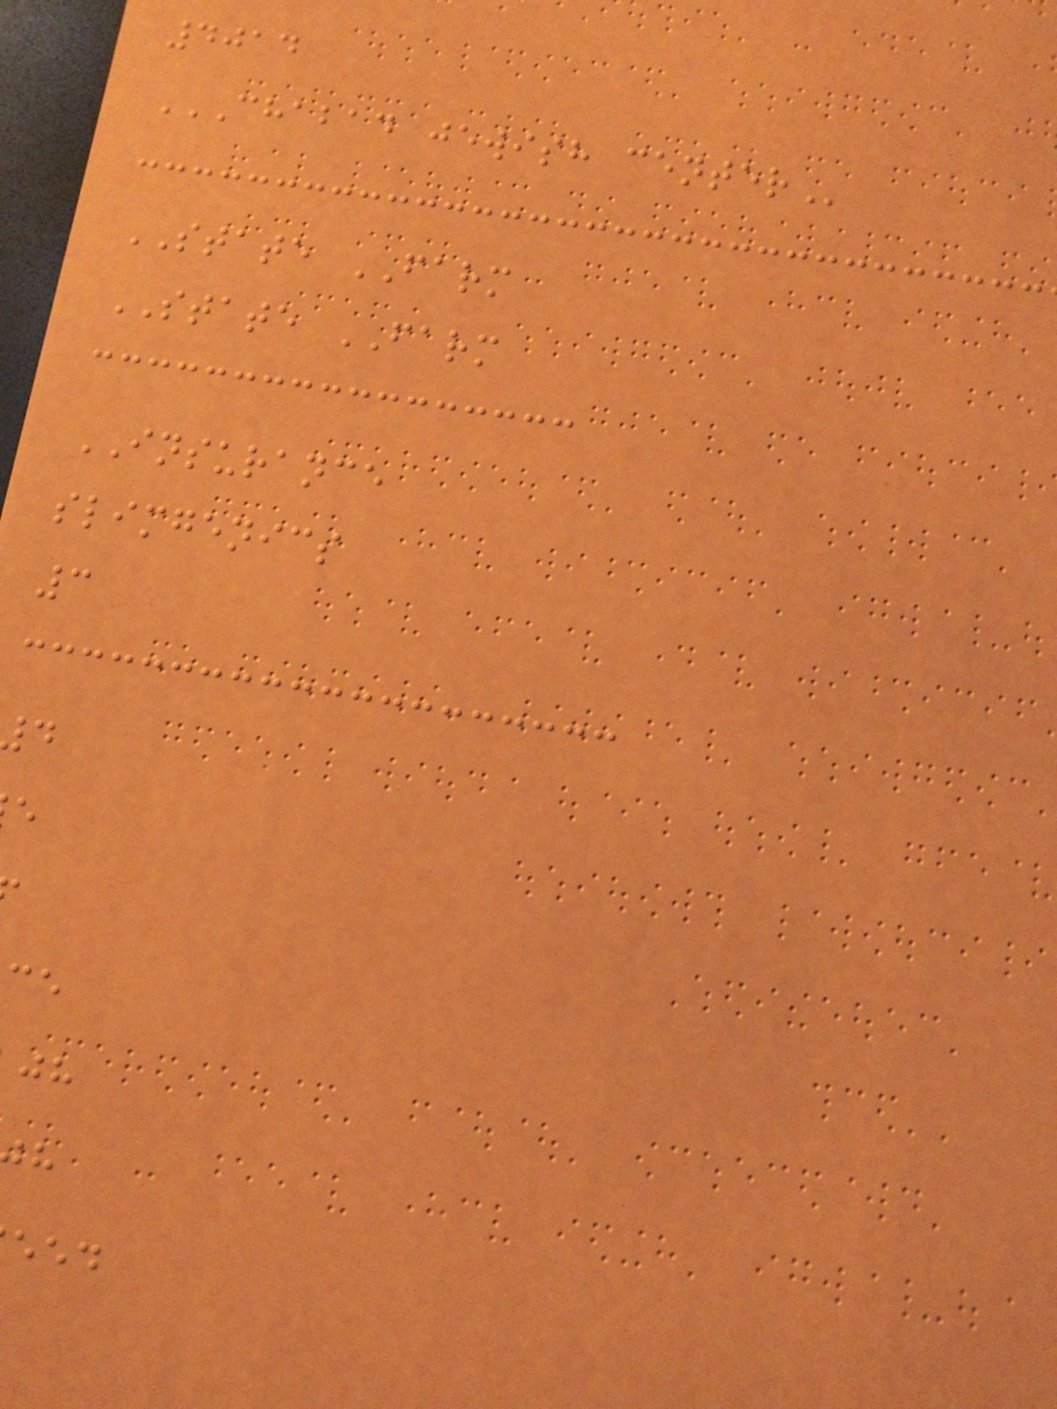4014
CHABAD JEWISH CENTER
STATE FARM
STATE FARM
INSURANCE
slimgenics
3
